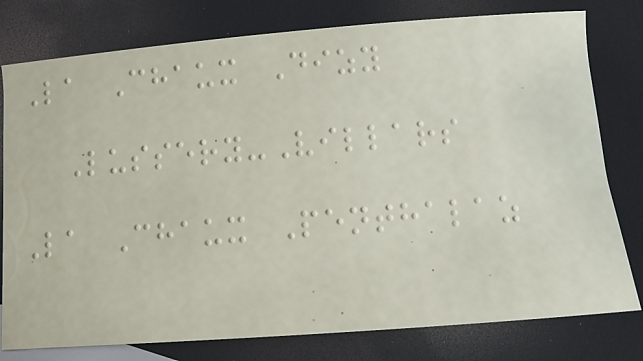La Chaux Dizy
Lussery-Villars
La Chaux Penthalaz
